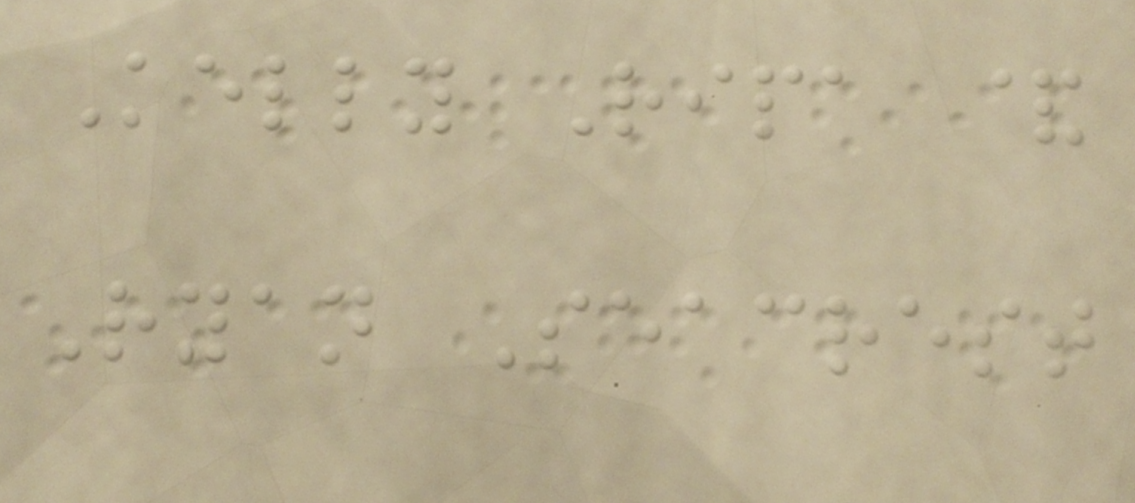Kelly Ripa &
Ryan Seacrest
